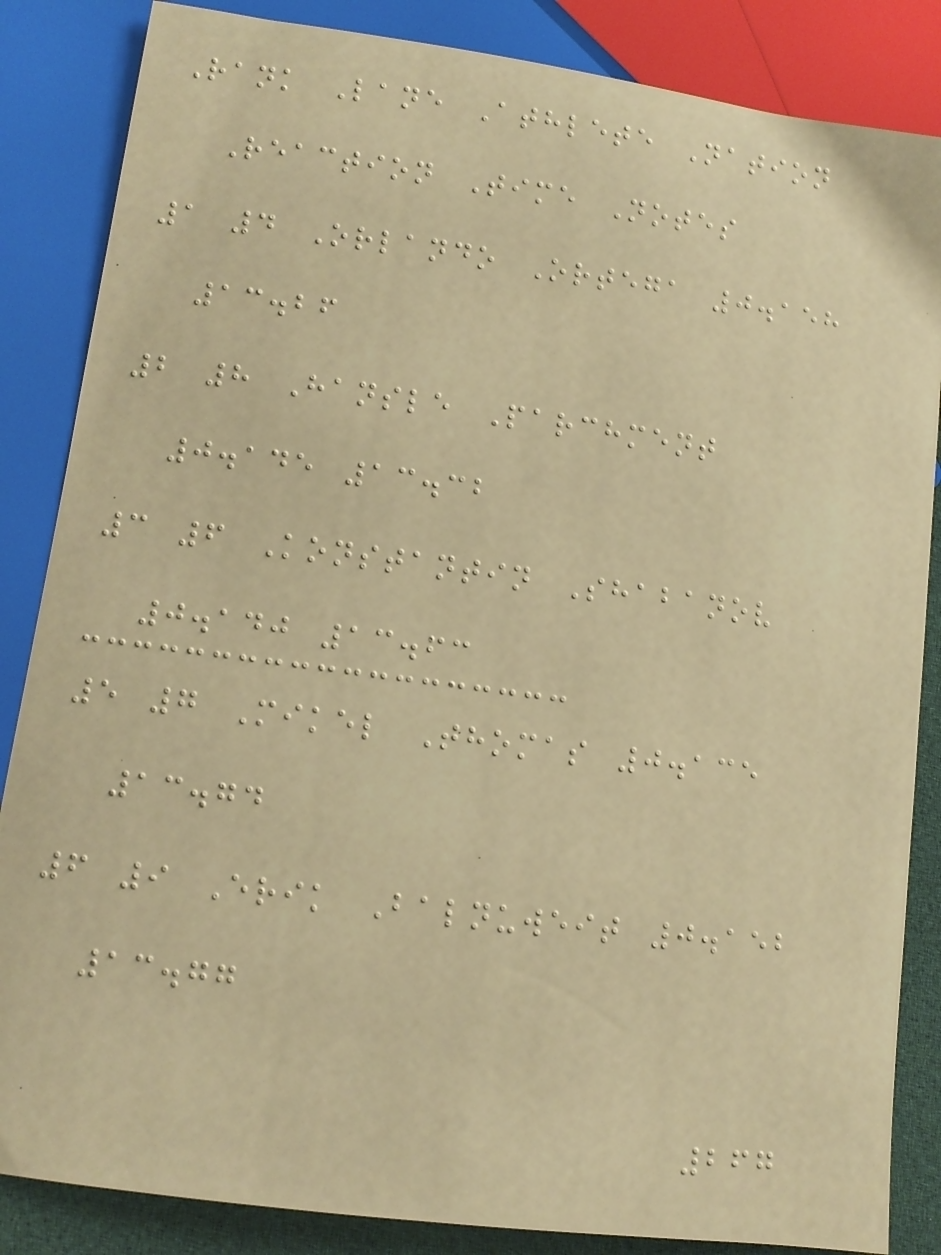Rank Lane Athlete Nation
Reaction Time Notes
1 4 Orlando Ortega 0.158
13.26
2 8 Hansle Parchment
0.145 13.32
3 6 Konstantin Shabanov
0.140 13.63
5 7 Mikel Thomas 0.135
13.74
6 9 Erik Balnuweit 0.152
13.77
267
